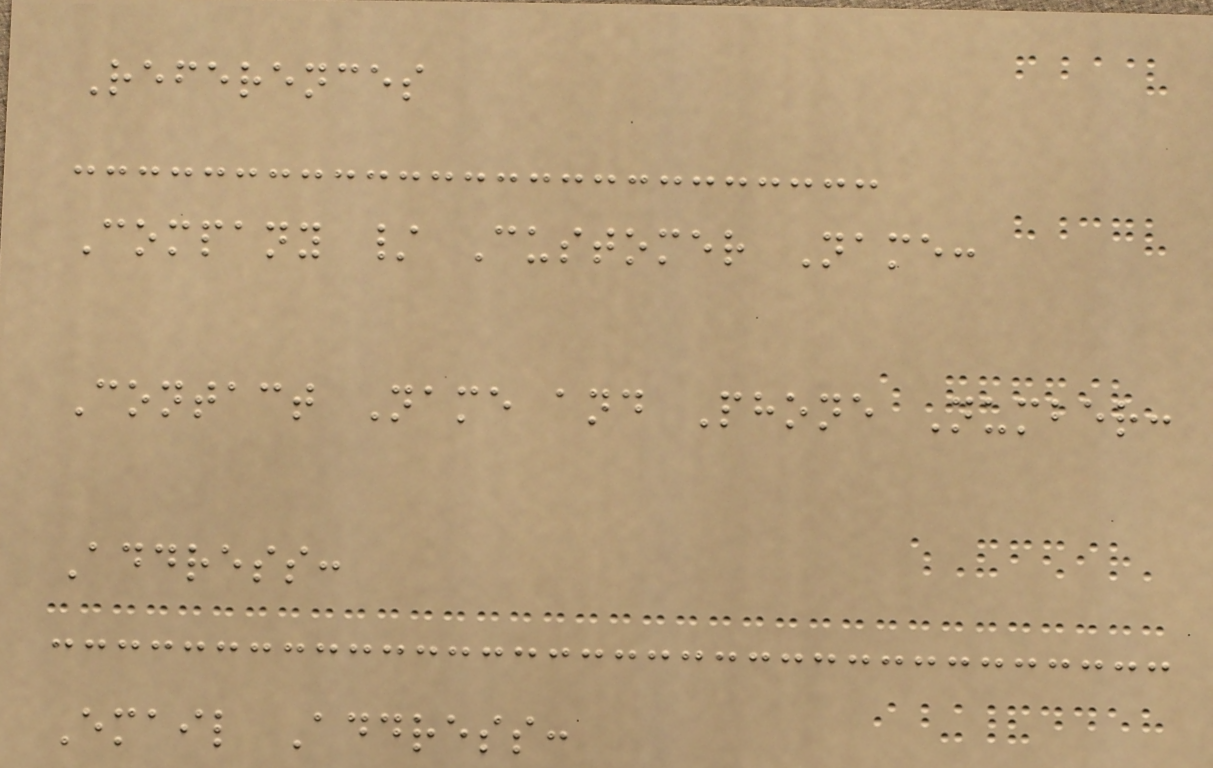References
Company / Customer Name:
Contact Name and Phone Number:
Address:
Email Address:
